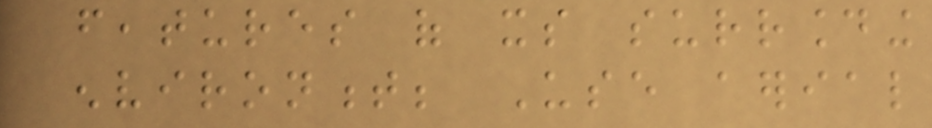features of its surrounding
environment; Use aerial
